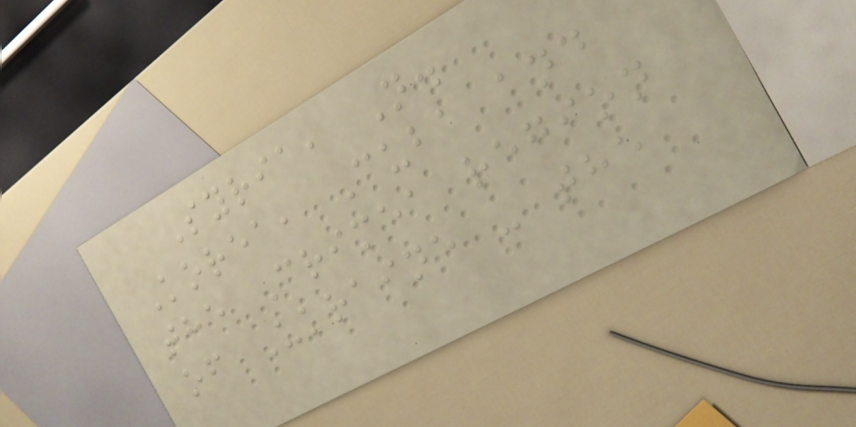Syria, N.
Korea, Cuba and
the Crimea region
of Ukraine - the
